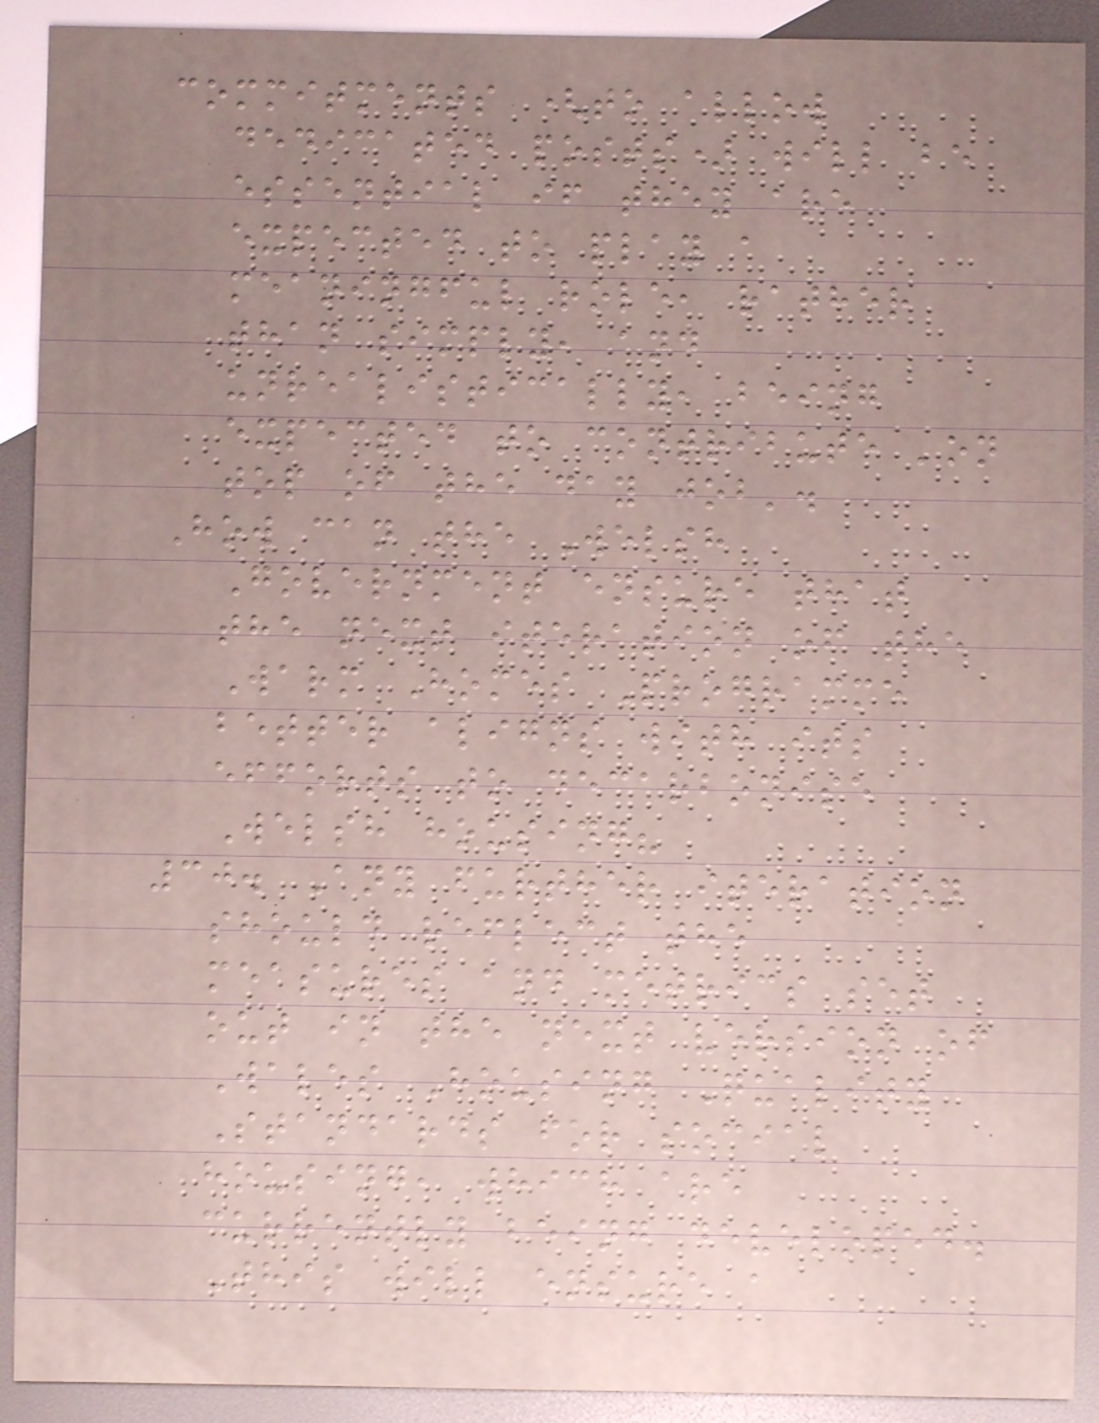commitments (to allow
dedicated posts) will be
essential if they are
expected to play a
meaningful role, rather
than simply, and
unrealistically, being
expected to contribute 'on
top of the day job'.
How can the Welsh
Government ensure that
the next iteration of the
Warm Homes Programme
better aligns with its
efforts to decarbonise
Welsh housing?
30. Any further iteration
should reflect the
measures and metrics set
out in the next version of
Wales Housing Quality
Standards for social
housing, which are
currently being developed.
This will ensure a
